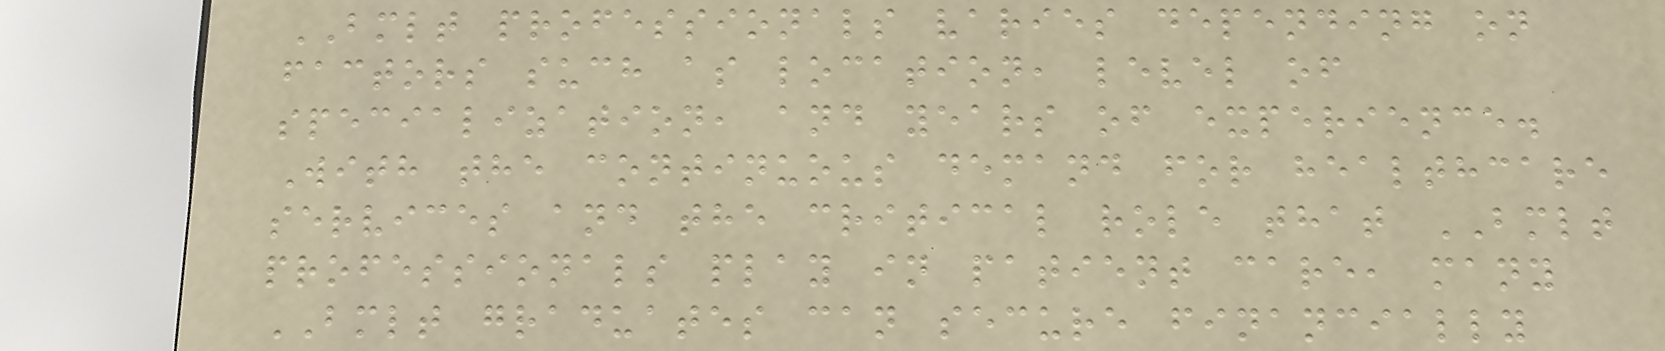BMLT professionals varies depending on
factors such as location, level of
specialization, and years of experience.
With the continuous demand for healthcare
services and the critical role that BMLT
professionals play in patient care, many
BMLT graduates can secure financially
